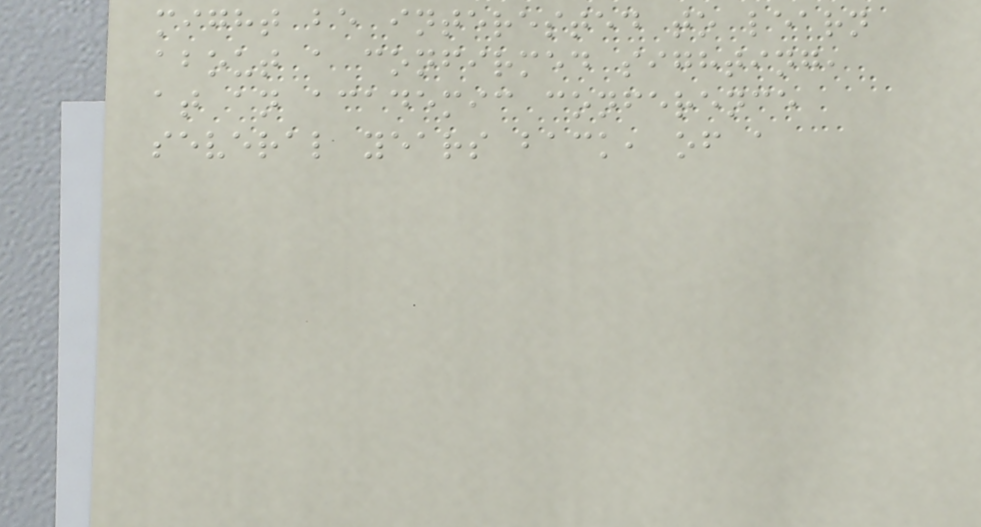might be interested to learn
about a confirmed sighting,
at an academic conference
several years back, of a
